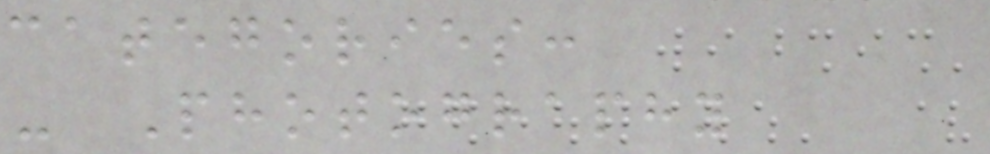categories:
- Photography
